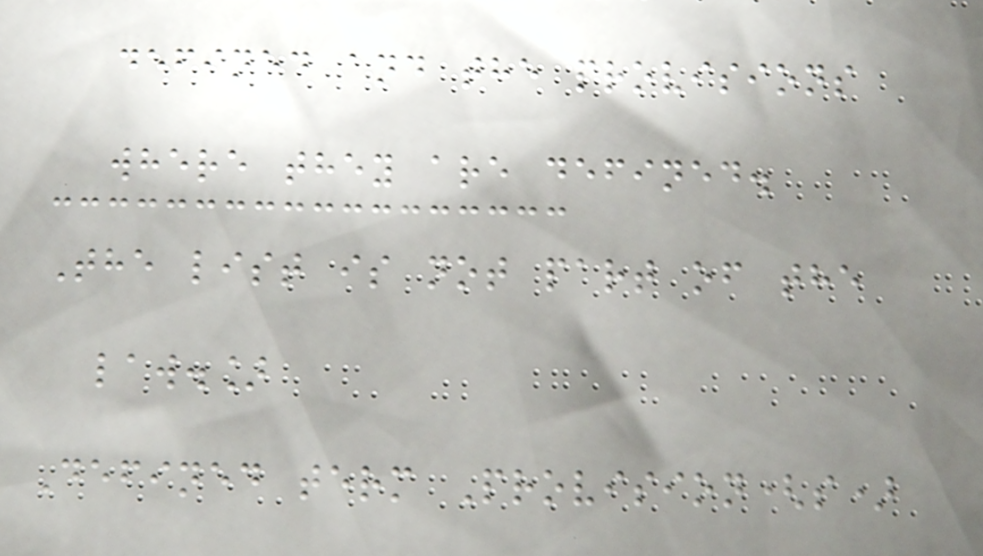defined and the provisions
where they are defined.
The list is not part of the
law.]
Defined term Provision(s)
